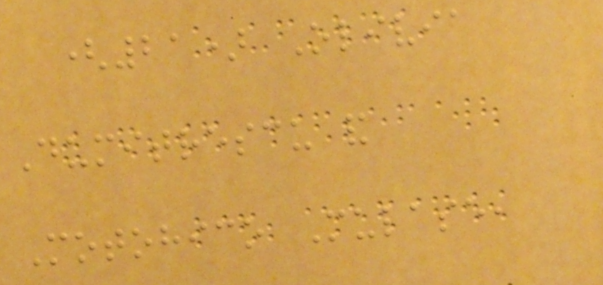(21) Olivia
Dumitrescu and
Motohico Mulase,
